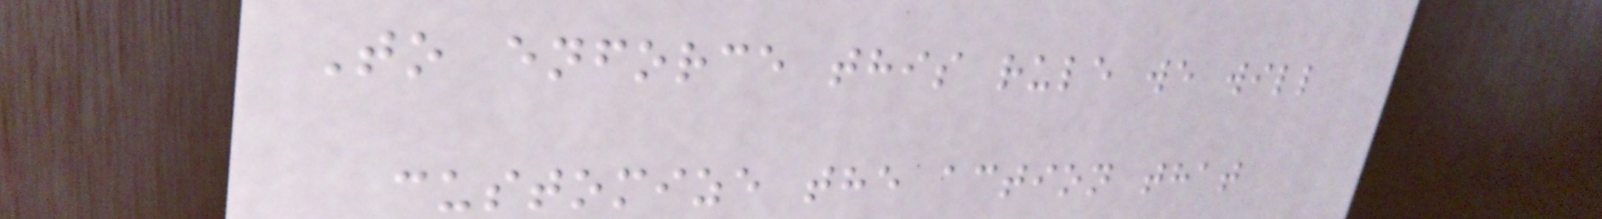To enforce this rule we will
customize the action that
